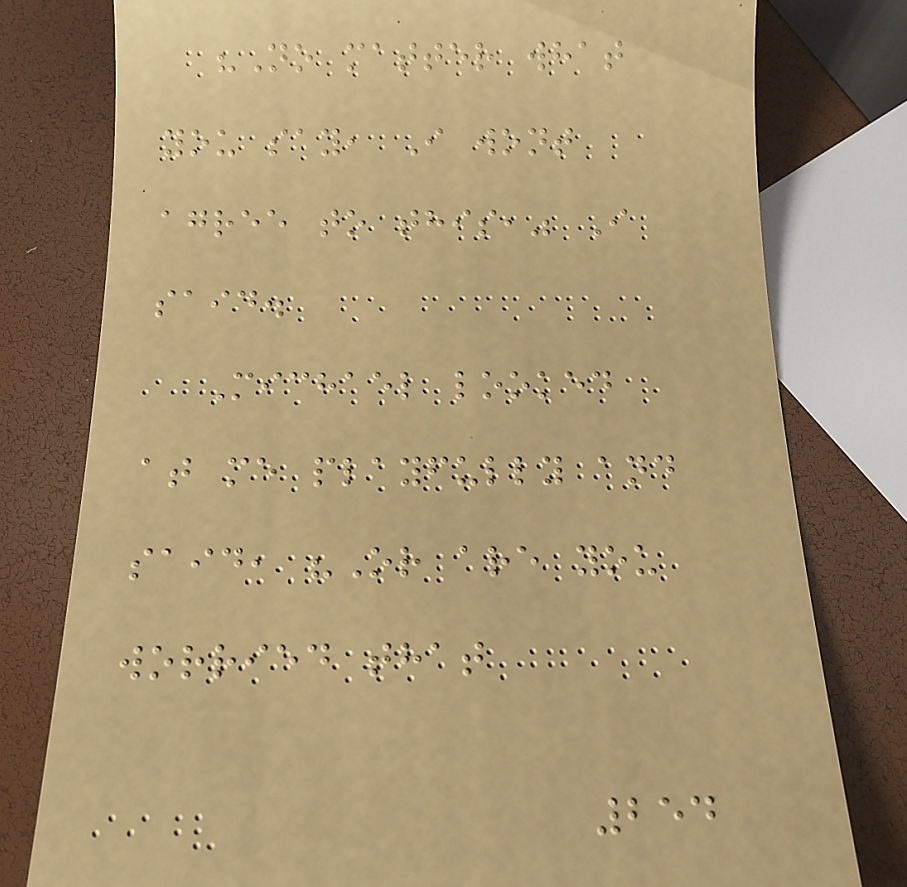"No matter what
you say, I wont
agree to this," I
said.
Michael looked
at me playfully and
said, "Or are you
worried that
254
